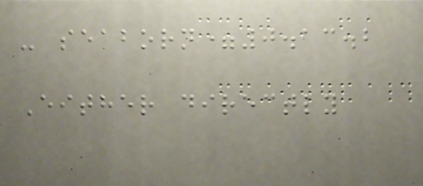- seaborn=0.13.2
Either directly
